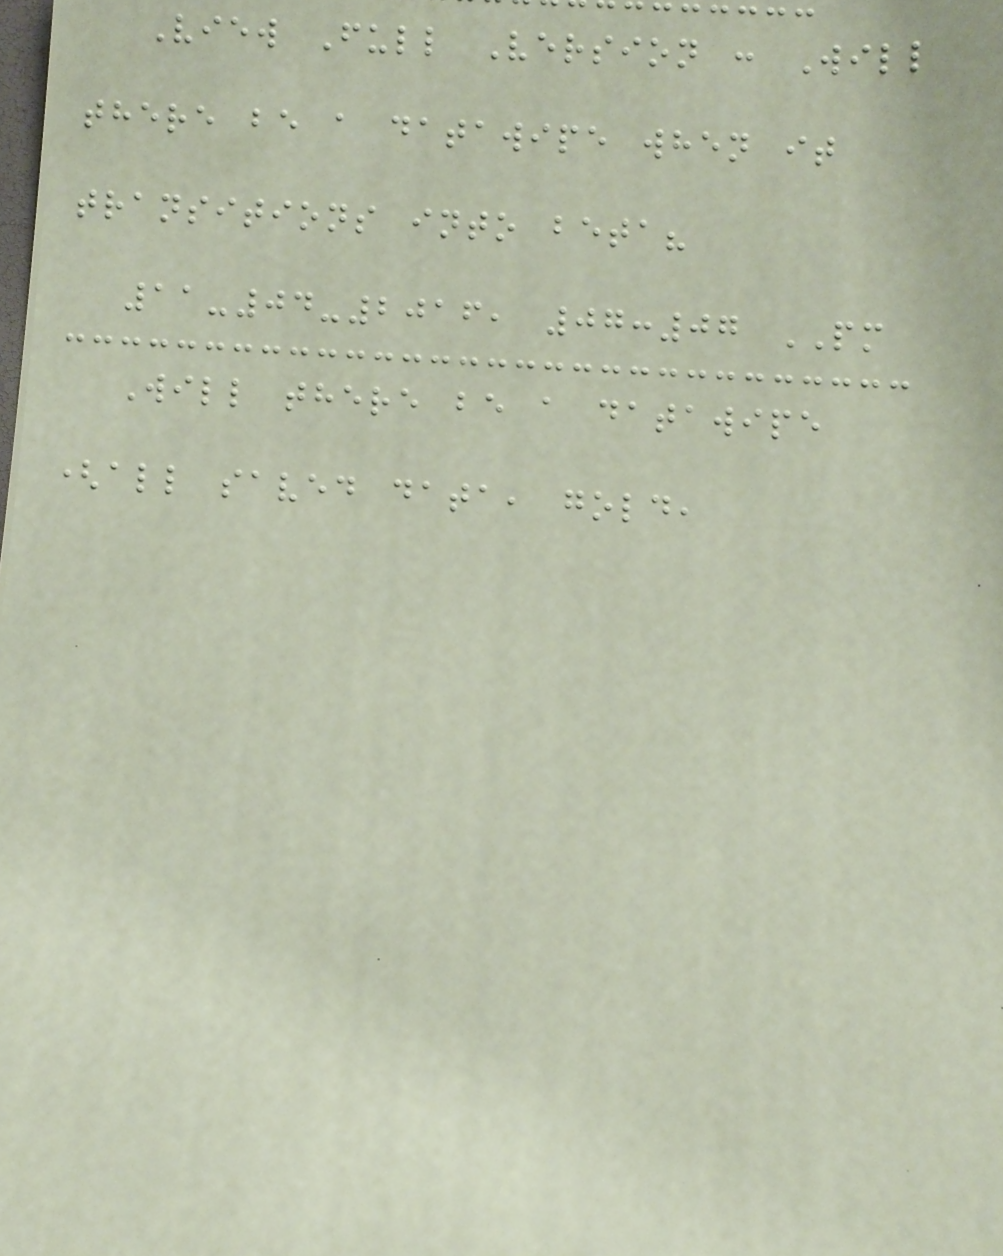View Full Version : Will
there be a datawipe when it
transitions into beta?
11-04-2016, 07:07 PM
Will there be a datawipe
(all saved data, gold,
